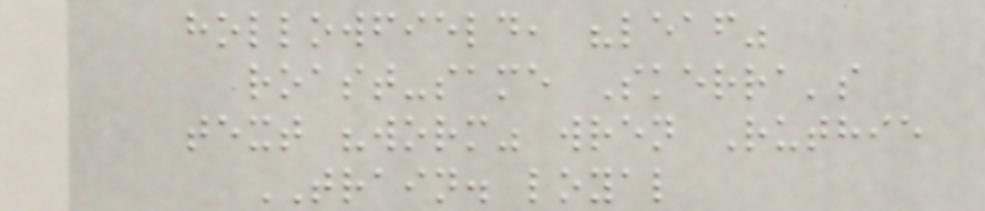hollowfield, "leaf"
roast-same Skerra's
text "worm" wren Ruthie
TRAIN. loyal
